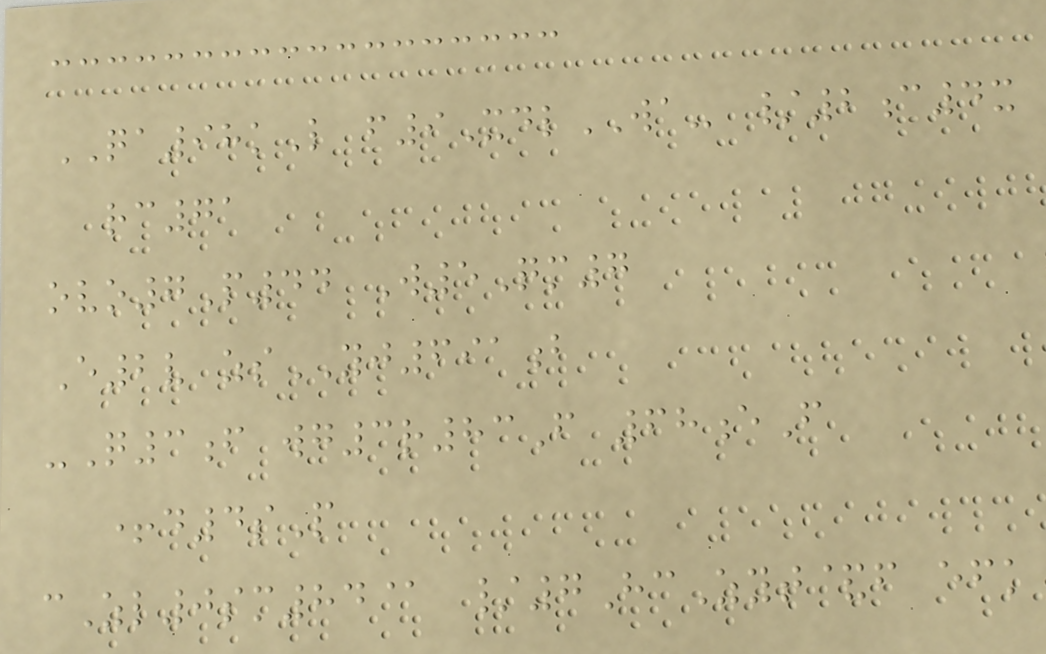QA98kL f9XdlWA- /2c4x
rc71
ovo7P44 W5Qm7
E2v zsYJ691b
-Q3f wg3r83F 68eF
+d4sP
cZl0sm84@ /7HcZyt&f efk
